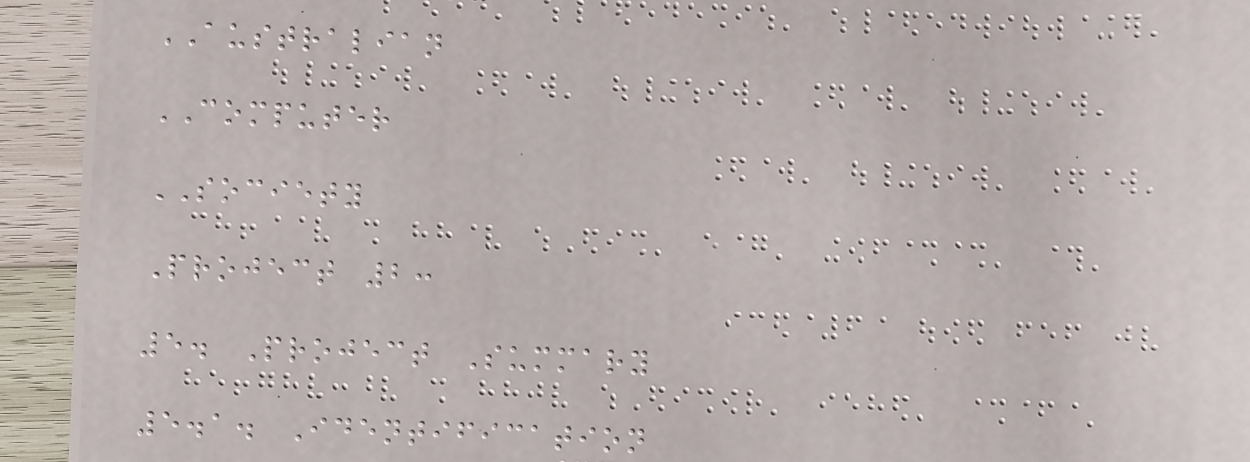AUSTRALIAN
COMPUTER
SOCIETY
Project 2:
5. Project Summary
5.1. Identification
